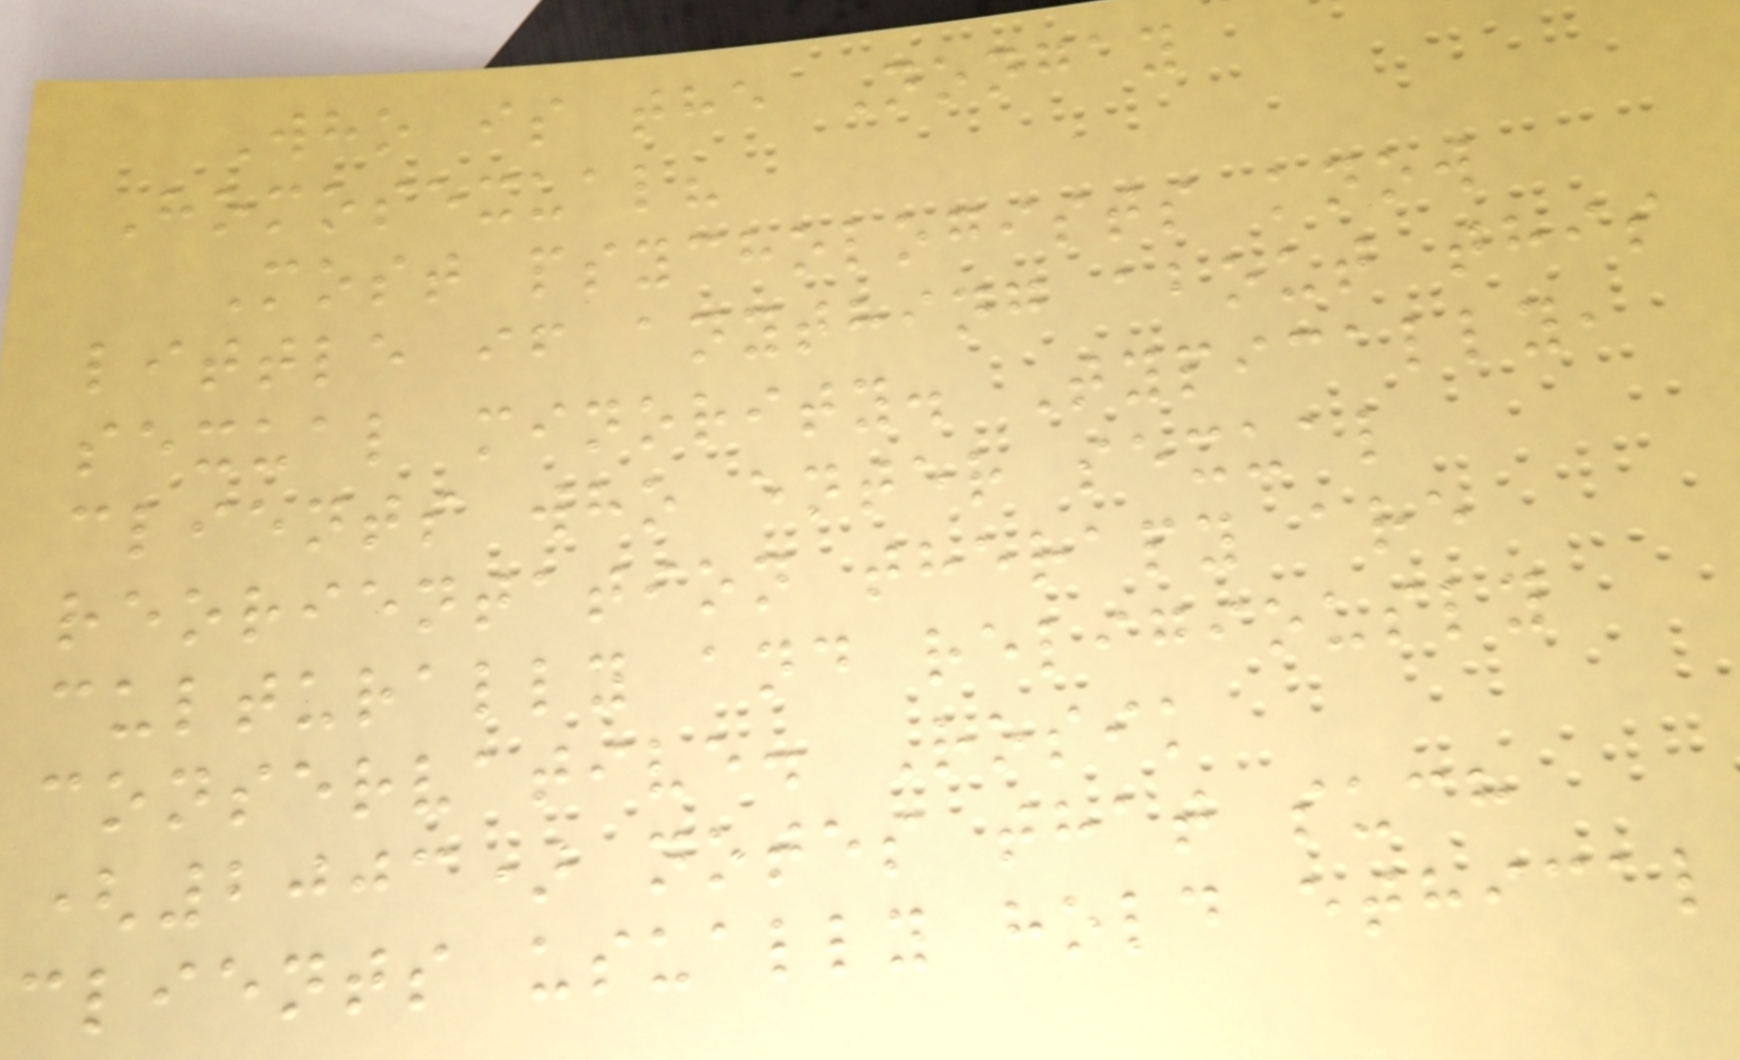Who is the Nongay
Homosexual?
Most psychologists know
little if anything about this
sexual minority. Typically,
clients who enter sexual
reorientation therapy are
culturally and religiously
conservative. Rosik
(2003) notes that such
clients usually hold ethical
